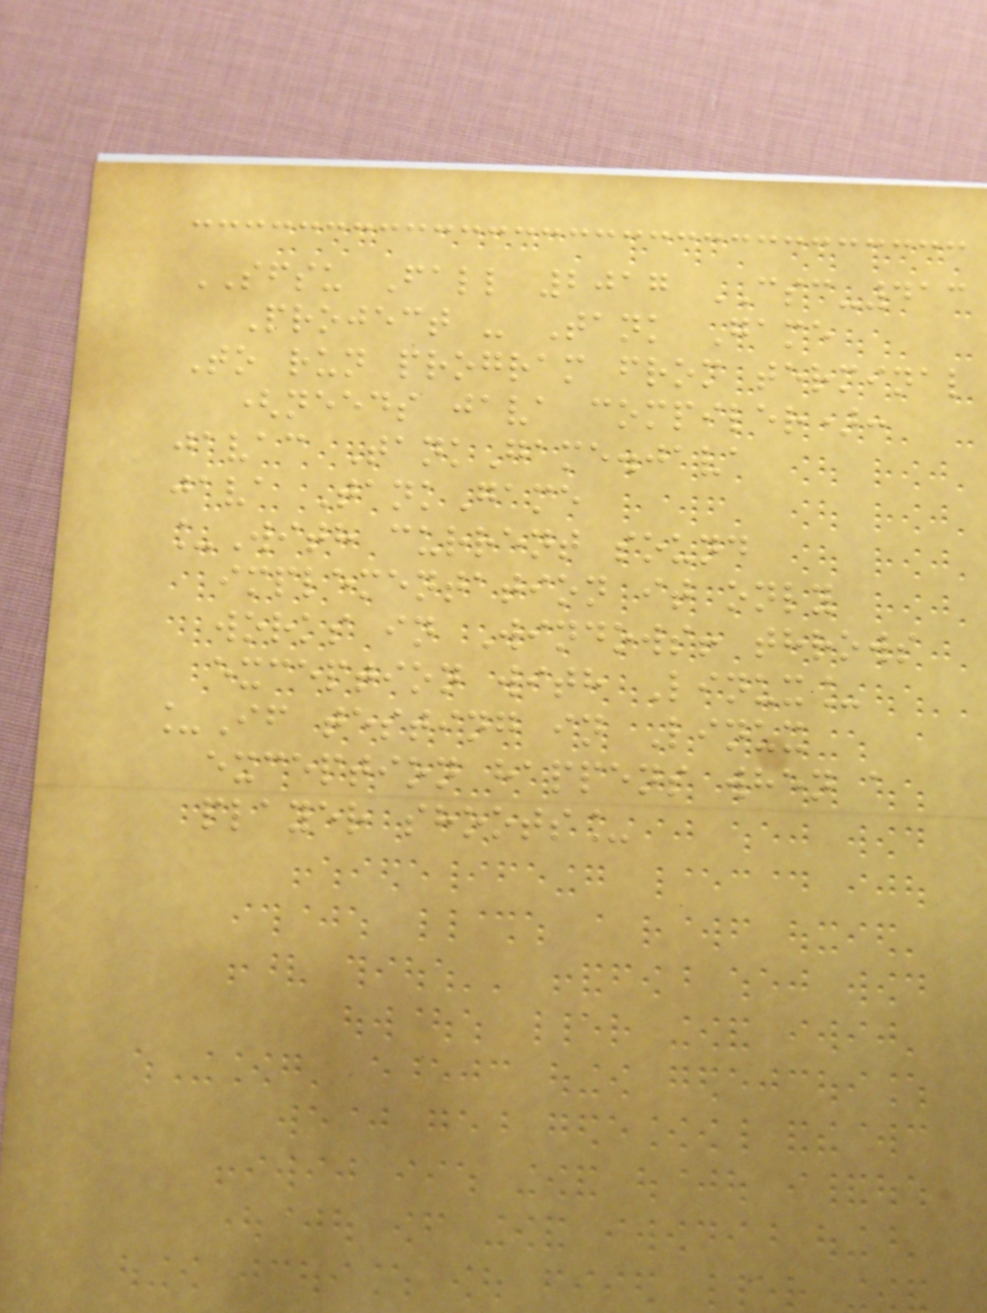SFSU Fall 2017 CSC-413
Project - Tank Game
To run program from terminal
(needs java compiler):
javac TankGame.java
java TankGame
_With current sound
implementation it only
works in Windows! throws
exception with Linux_
_If testing in Linux
exception happens when a
player shoots_
